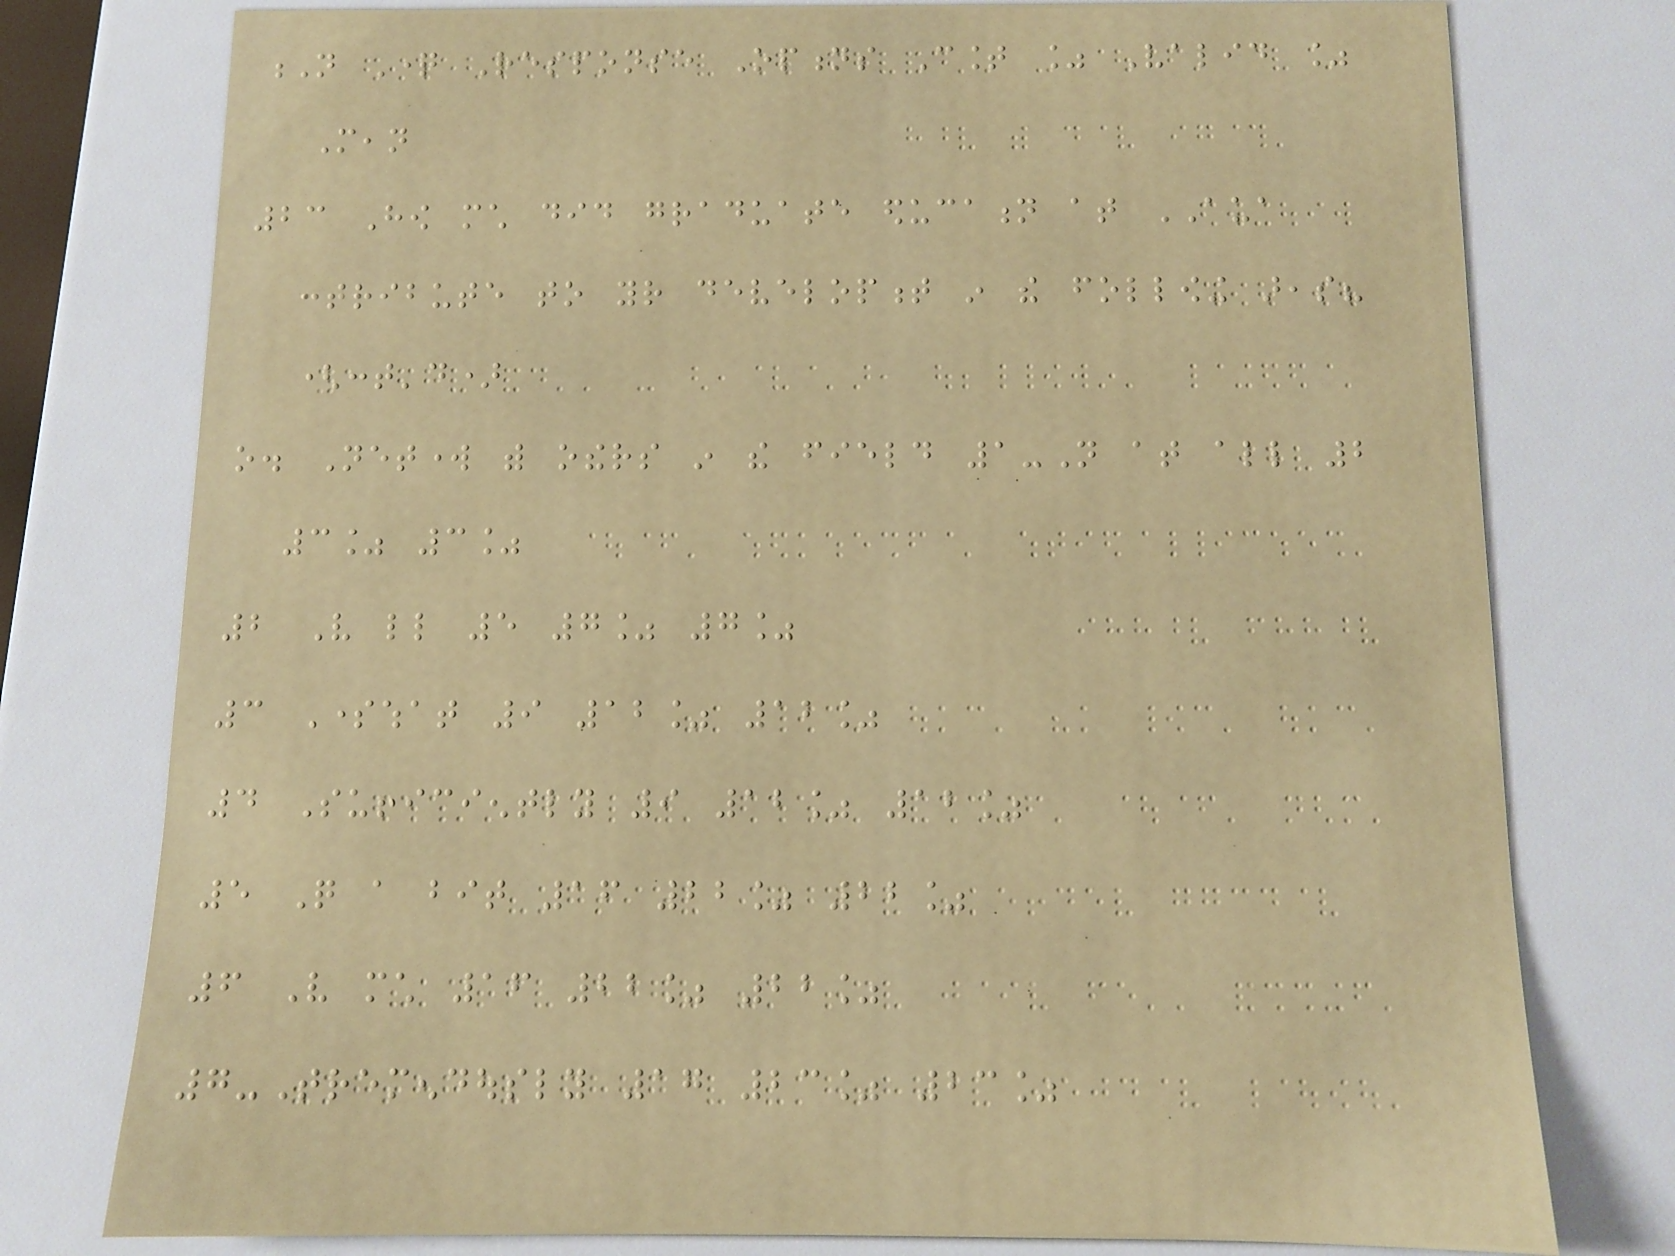N Question Response Options Count % Valid %
Mean
23 How much did graduate education at AUA
contribute to your development in the following areas?
(cont'd)
o. Network with others in the field 1-Not at all 2
3% 3%
2 Very little 5 7% 7%
3 Somewhat 9 12% 12%
4 Sufficiently 9 12% 12%
5 Quite a bit 16 22% 22%
6 Very much 16 22% 22%
7-Tremendously 17 23% 23%
